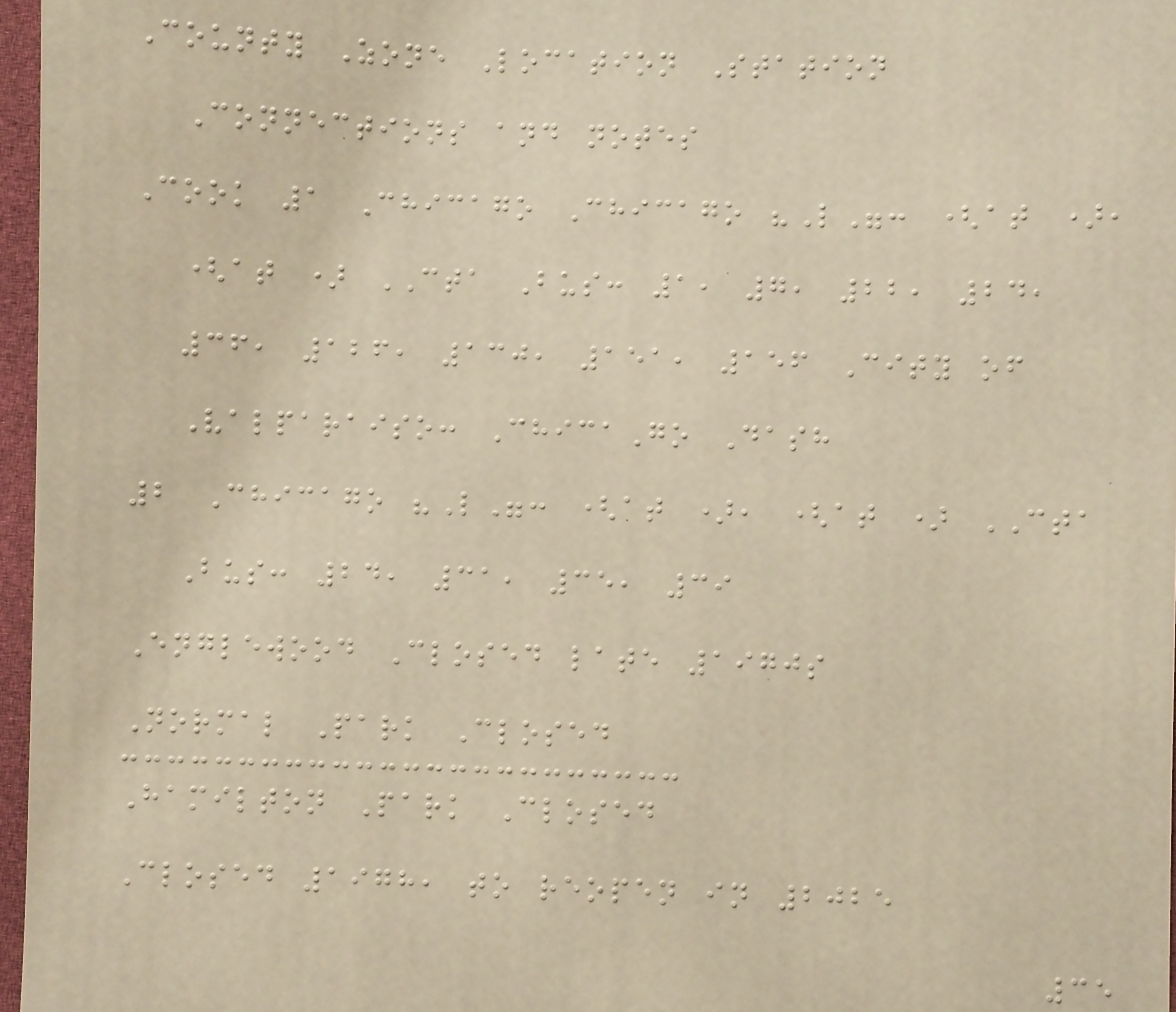County Zone Location Station
Connections and notes
Cook 1 Chicago Chicago "L": (at ),
(at ) CTA Bus: 1, 7, 22, 24,
36, 126, 130, 151, 156 City of
Valparaiso: ChicaGo Dash
2 Chicago "L": (at ), (at ) CTA
Bus: 24, 31, 35, 39
Englewood Closed late 1970s
Normal Park Closed
Hamilton Park Closed
Closed 1978, to reopen in 2025
35
